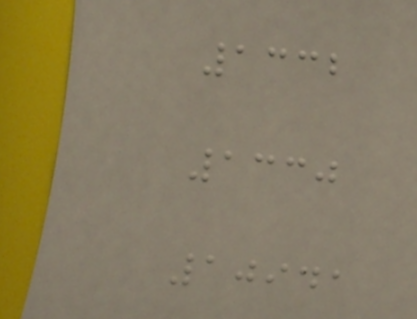1332
1330
10941
